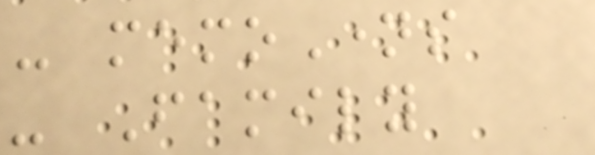- memoNames
- Family
